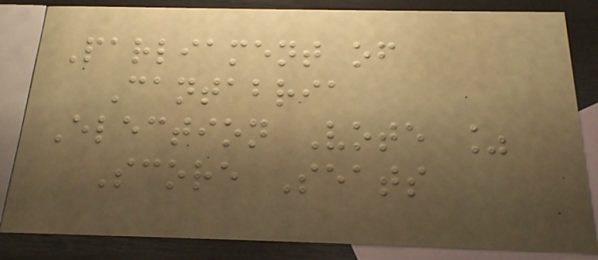Parliament of
Cantabria
Election Vote %
Score Seats
